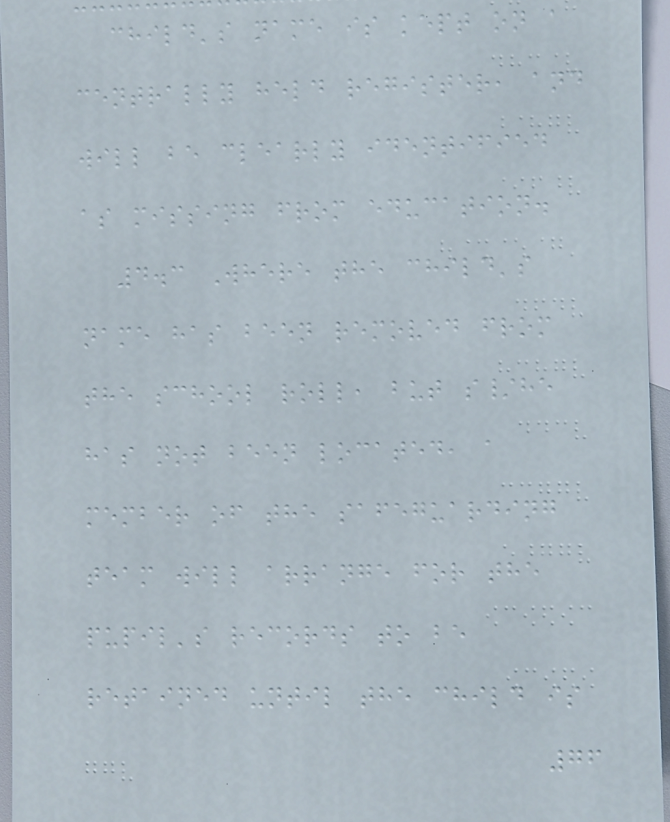child's name is kept on a
centrally held register, and
will be clearly identified
as missing from education.
4.3 Where the child's
name has been removed from
the school roll, but s/he
has not been located, a
member of the safeguarding
team will arrange for the
pupil's records to be
retained until the child is
76
